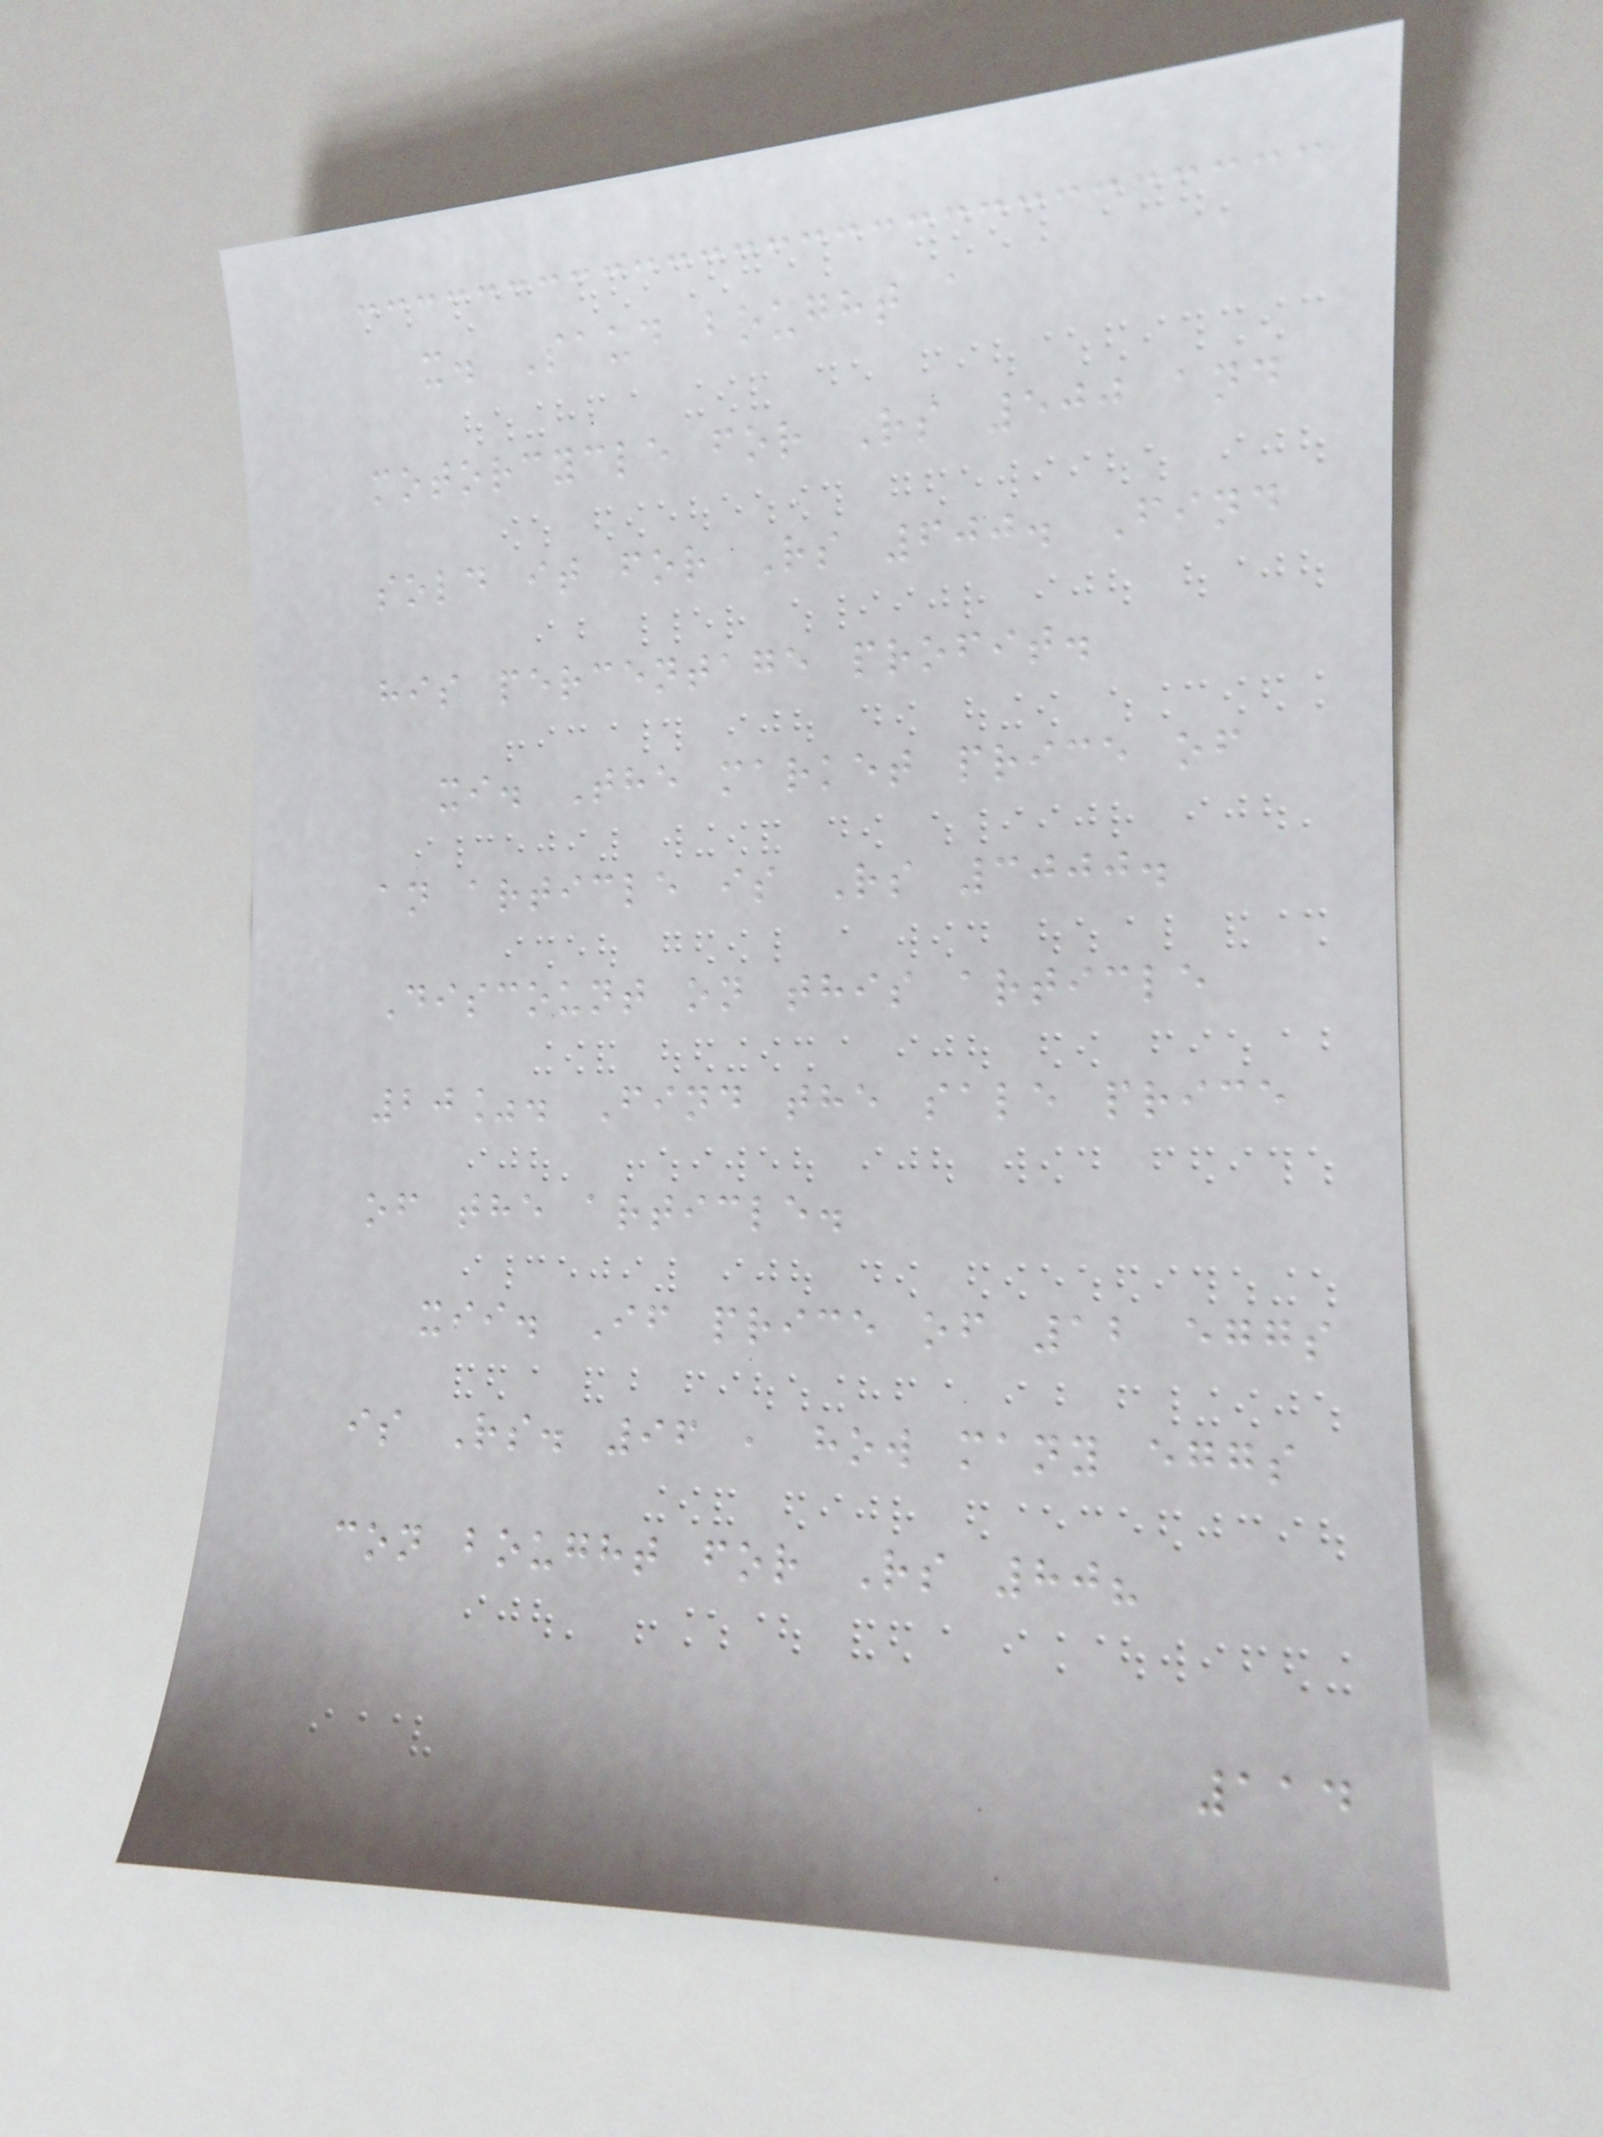x. Saud bought a
motorcycle for Rs 500 and
sold it for Rs 600. Find
his percentage profit.
xi. The market price of
an article is Rs 3000.
Discount on this article
20%. Find the sale price
of the article.
xii. If price of 12 eggs
is Rs. 96 , how many eggs
con bought for Rs 80?
114
